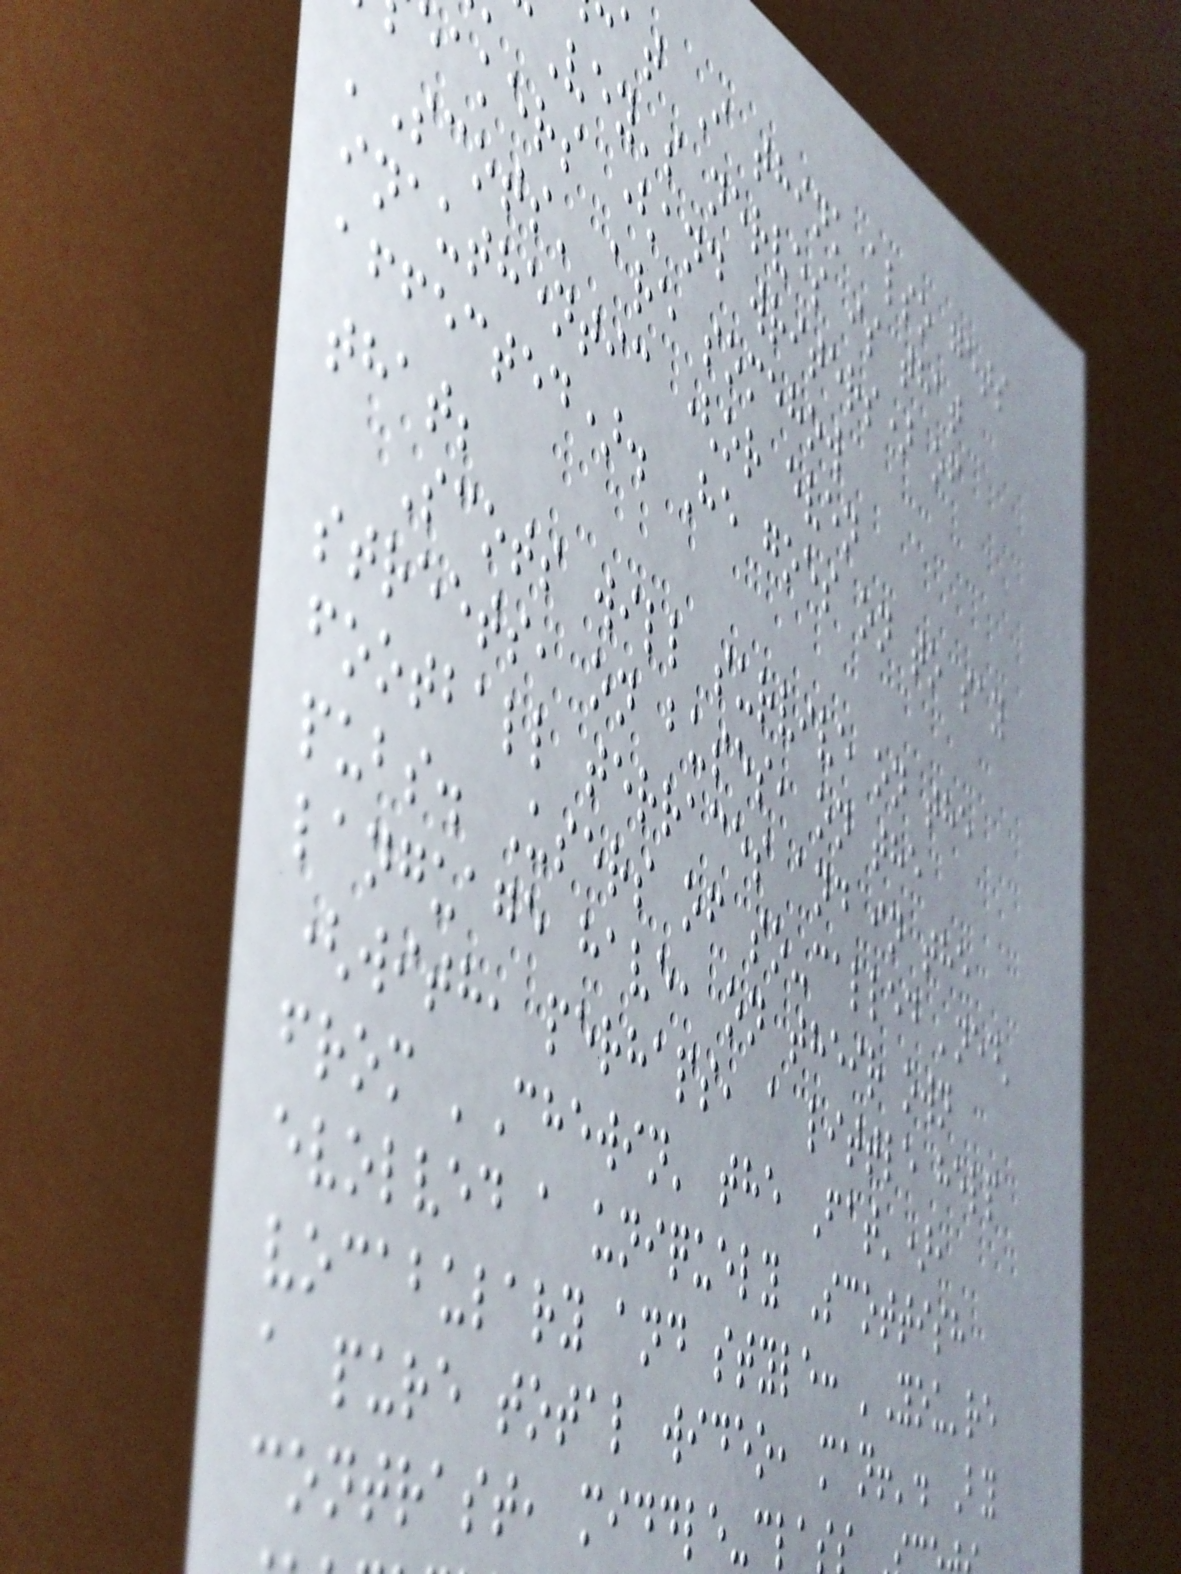at I think also gets
Vey's nerves is that
eakers (and writers) of
'Scots' are somehow
inauthentic (or even
affected). He goes on to say
that;
Scots will survive on the
streets, on buses, on the
football terraces and in the
pubs. Users of so-called 'ned'
language have, on their own
(with, perhaps, a little help
from 'Chewin' the Fat'),
evolved a uniquely Scottish
vocabulary and style: 'You're
a pure total wideo, man!'. By
contrast, middle-clas
